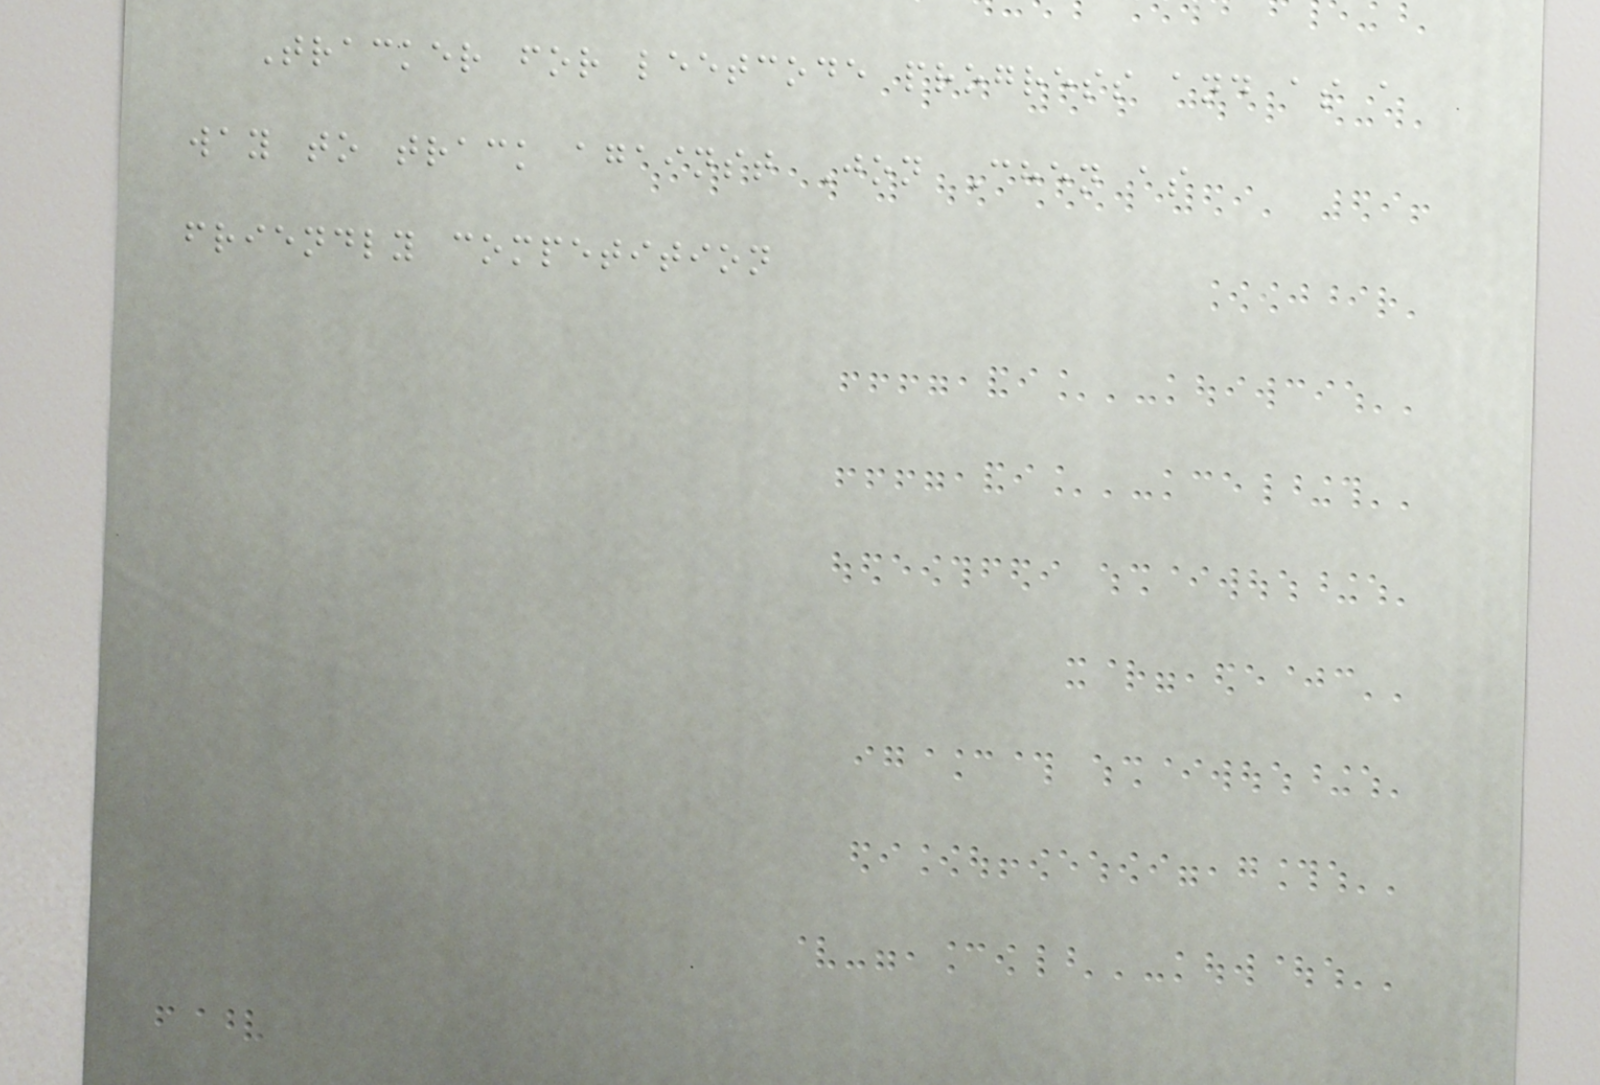Tracker for leetcode progress and as a
way to track against Jon Chen as
friendly competition
